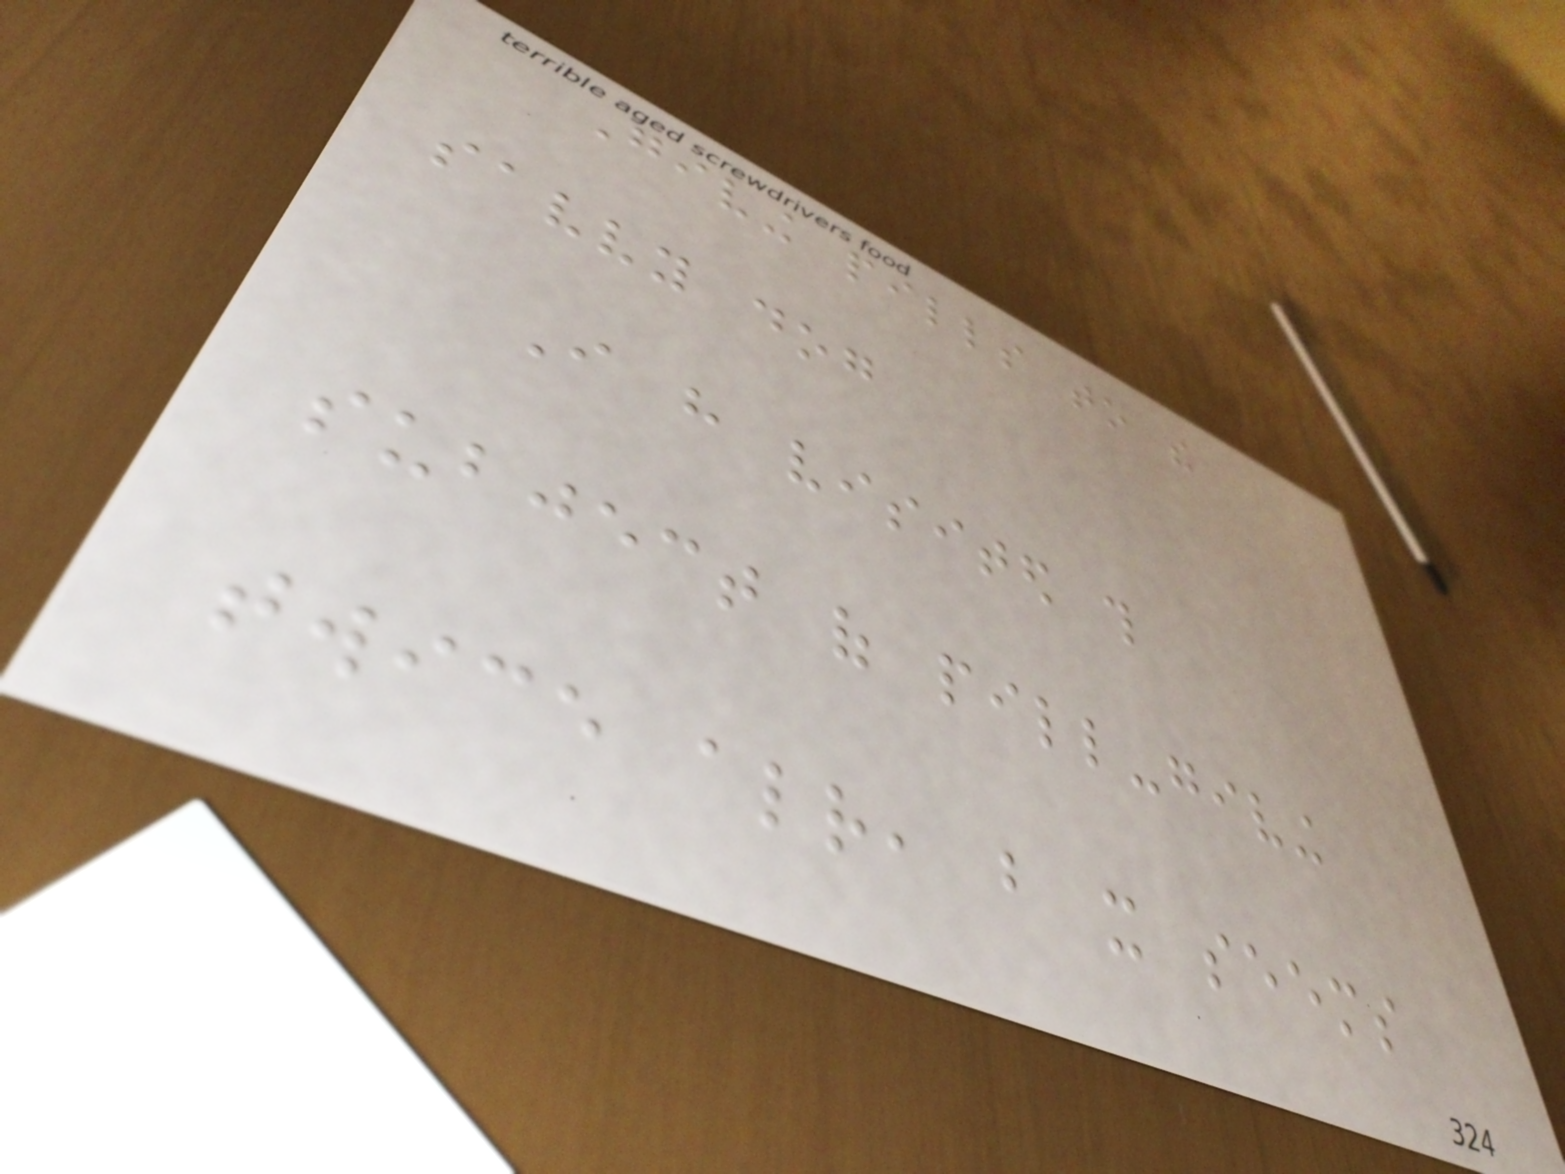Giving pills to the
savvy dog
I have visited this
subject of pill-giving
twice already, but it seems
